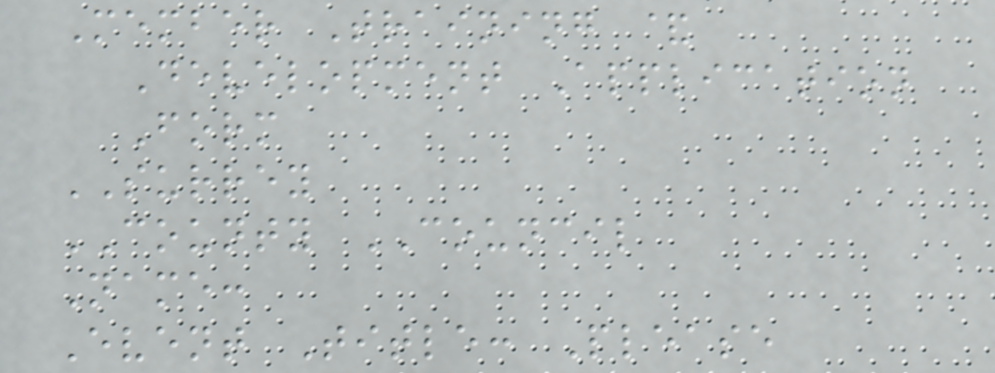Member Training &
Development Application
Form
SURREY
COUNTY COUNCIL
Name:
Event Title: Please
